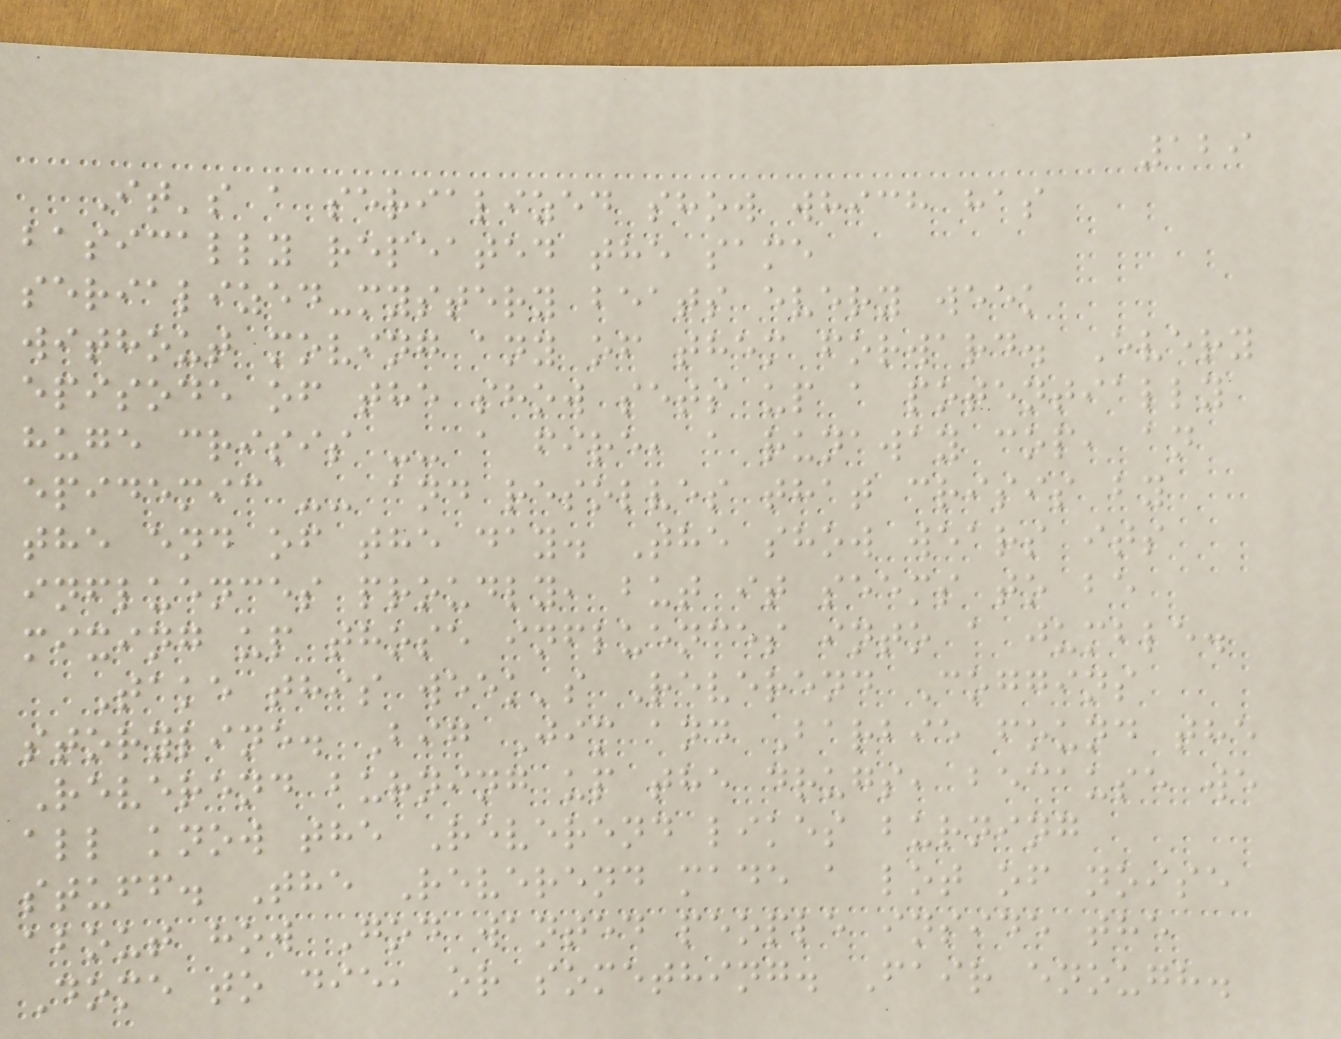129
It's a serialized show which has
basically repeated the same
serialized-mystery beats every week
without moving any of them forward. Every
episode of the show sets up a potentially
huge crisis -- a fire, a runaway cop, an
epidemic -- and resolves that crisis by
the end of the day. The show wears its
influences proudly, but it seems to be
mixing up those influences into a jumble.
Take this week's Reverend Coggins
storyline. Big Jim and Barbie found the
Reverend burning up the drugs, because we
all know the Reverend likes burning
stuff. The Reverend made a lot of noise
about how God wanted people inside the
Dome to die, or something. Fair enough.
